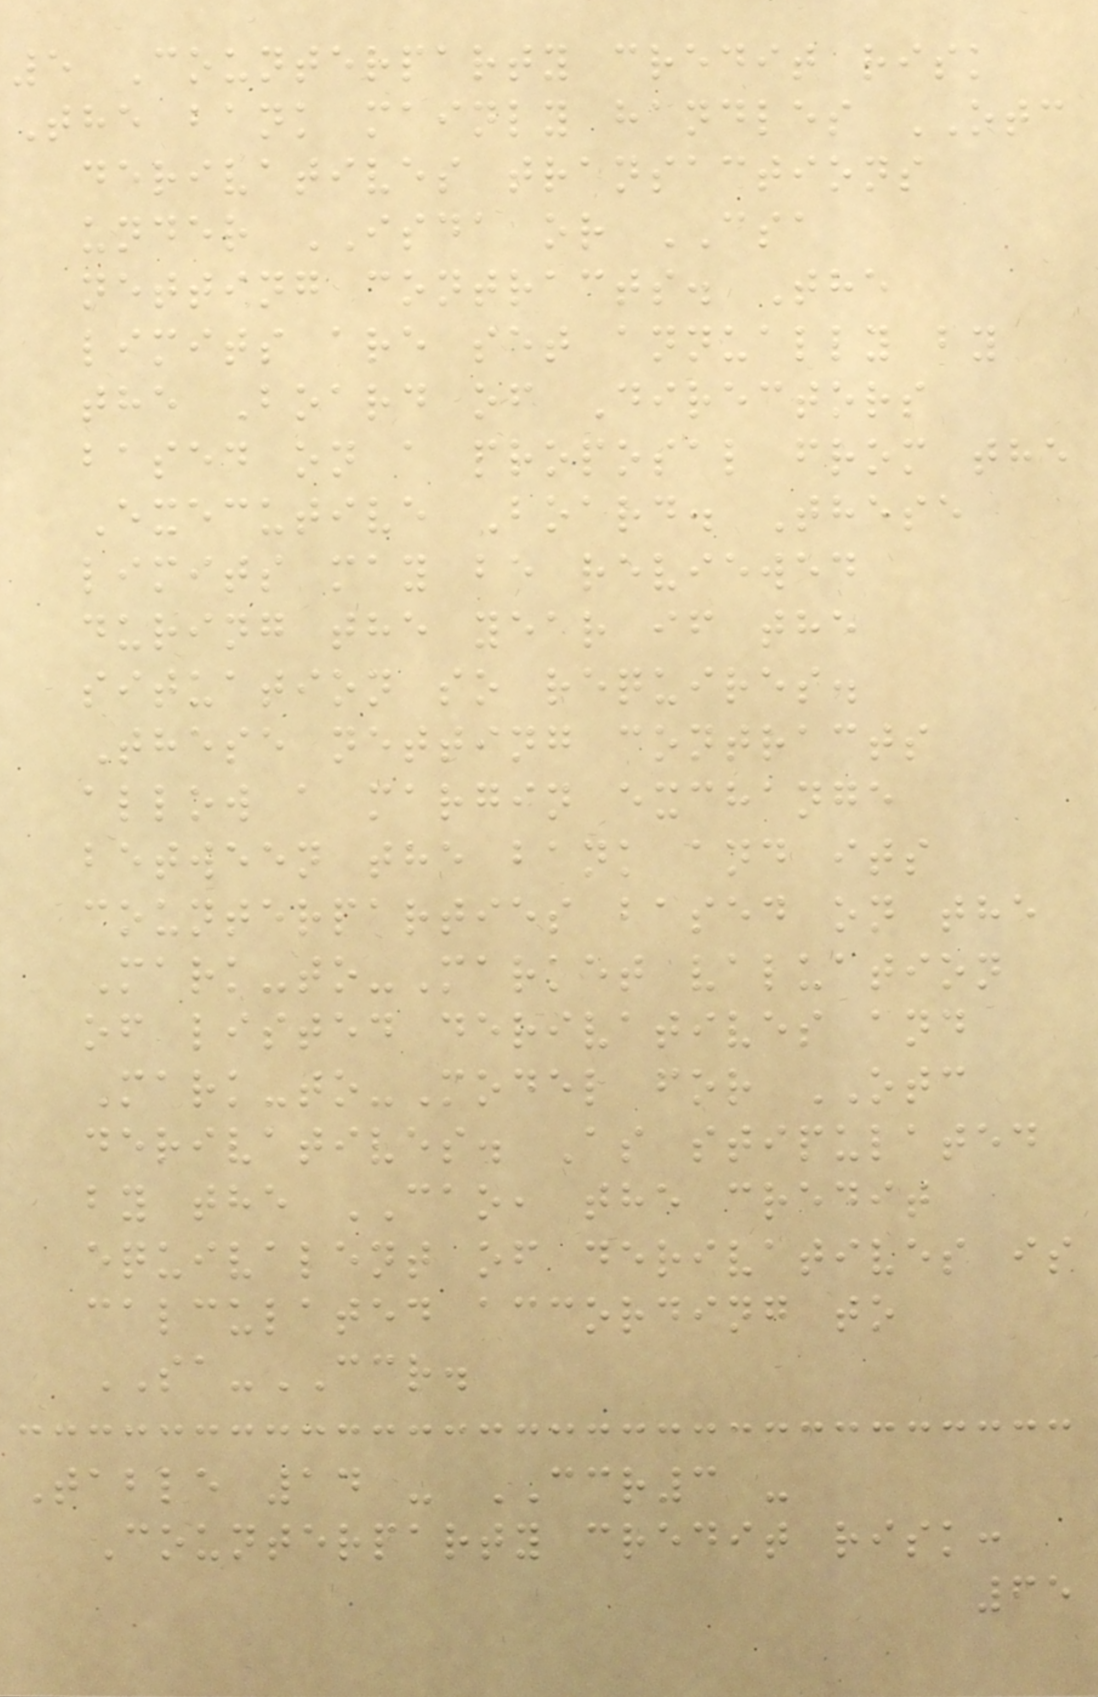5 Counterparty credit risk
The bank mainly handles OTC
derivatives transactions
under ISDA or CSA
netting contracts. The
limits are set annually by
the Board of Directors
based on a proposal from the
Executive Board. These
limits may be reviewed
during the year if the
situation so requires.
These netting contracts
allow a margin exchange
between the bank and its
counterparties based on the
Mark-to-Market valuation
of listed derivatives and
Mark-to-Model for OTC
derivatives. As stipulated
by the CAO, the credit
equivalent of derivatives is
calculated according to
SA-CCR.
Table 14 - CCR3 -
Counterparty credit risk:
65
